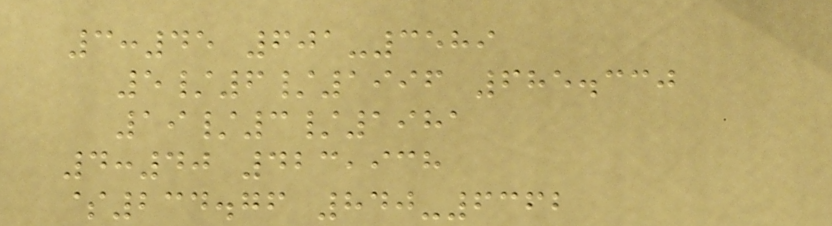3:45 601-3589
5/6/1996 685.330
19/3/1981
4:40 423,938
$234.76 840-6362
